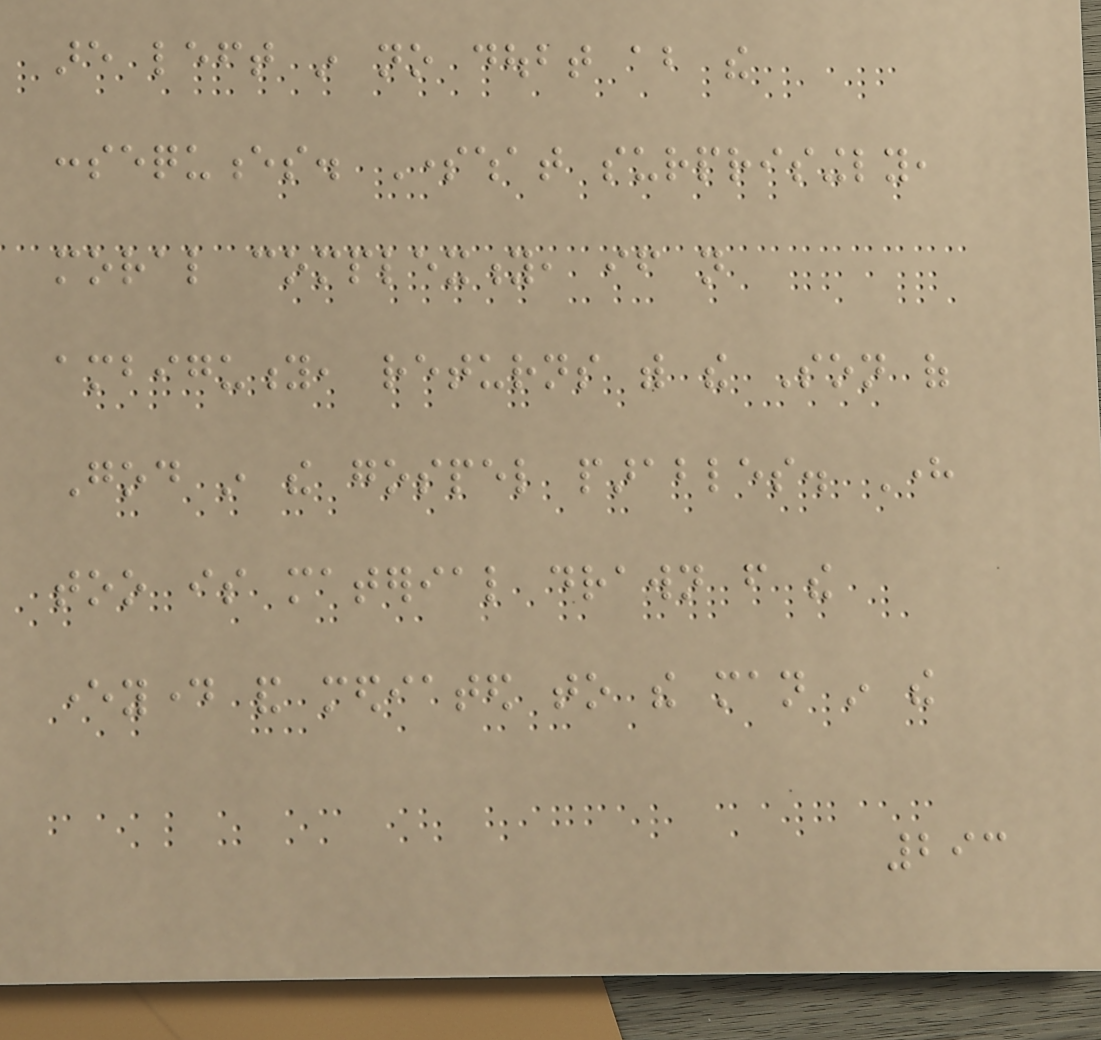are left in no doubt about the
consequences. Somewhat surprisingly,
moral complexity, if not
ambiguity, returns with the Son of
God in the gospel parables. Here
too is material drawn from the
everyday and mediated to the man in the
293
